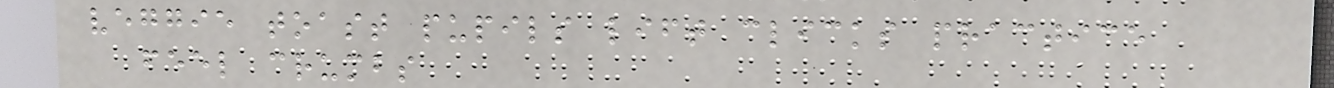veggie toast pupils lift clicks practice
feel crumbs
